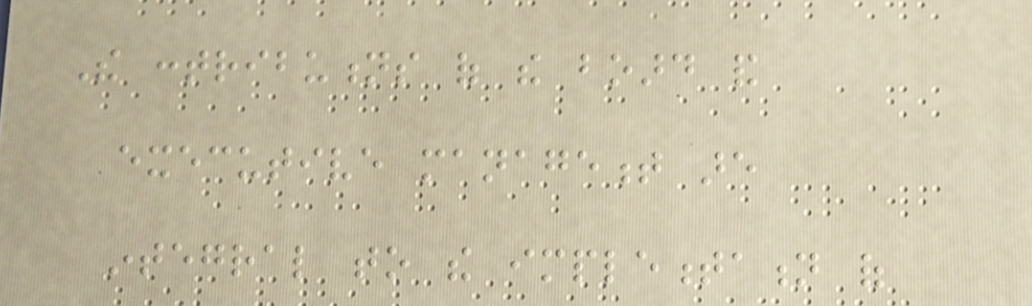The contributions of the board and
executive management are
integral to the implementation of
